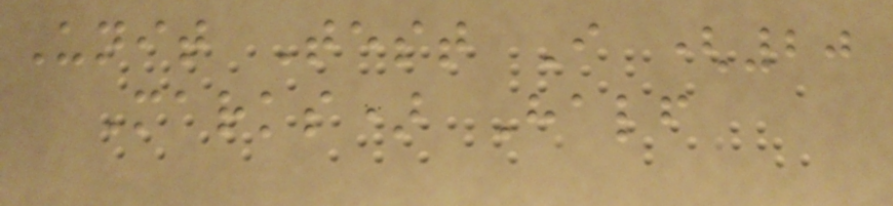Unit Test I (20
Marks) Half
